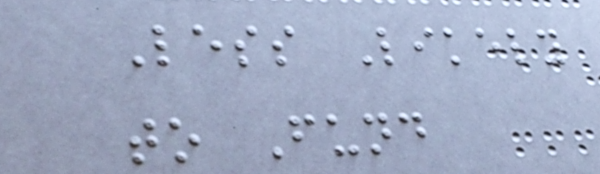Less Likely
to Fund
